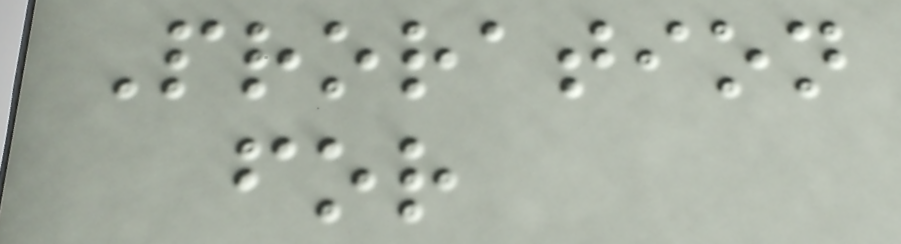Proration
for
